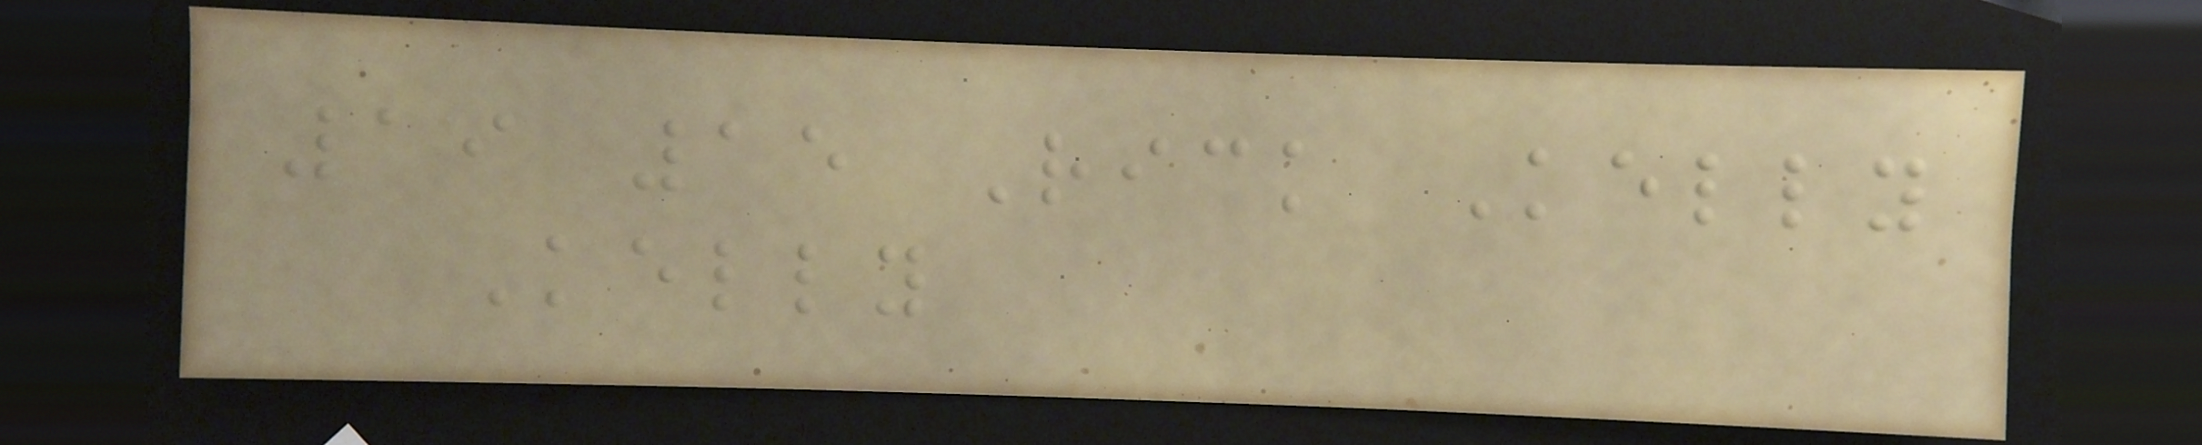19 15 Rick Kelly
Kelly
